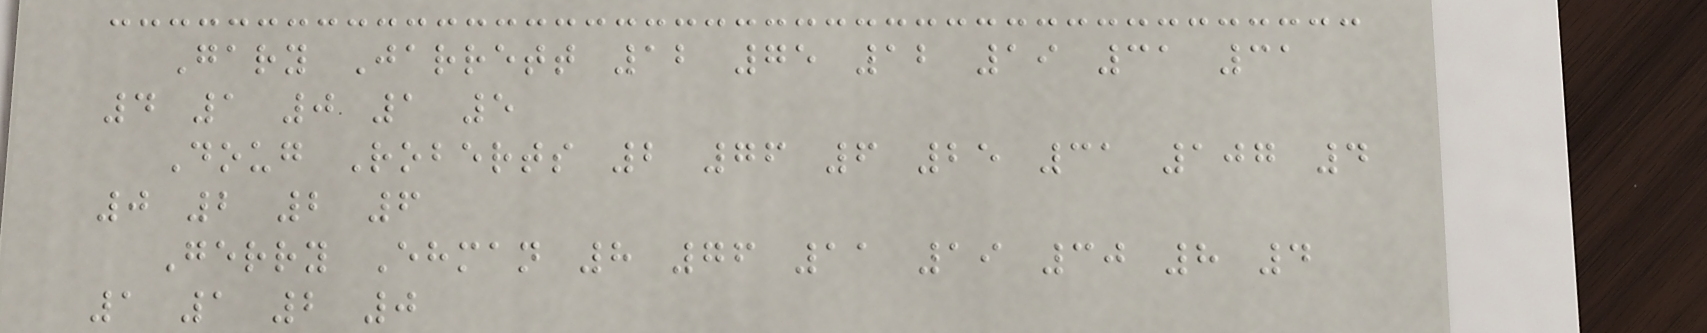Gary Jarrett 12 75 12 19 31 31
4 1 0 1 5
Doug Roberts 2 76 6 25 31 107 4
0 2 2 6
Gerry Ehman 8 76 11 19 30 8 4
1 1 2 0
